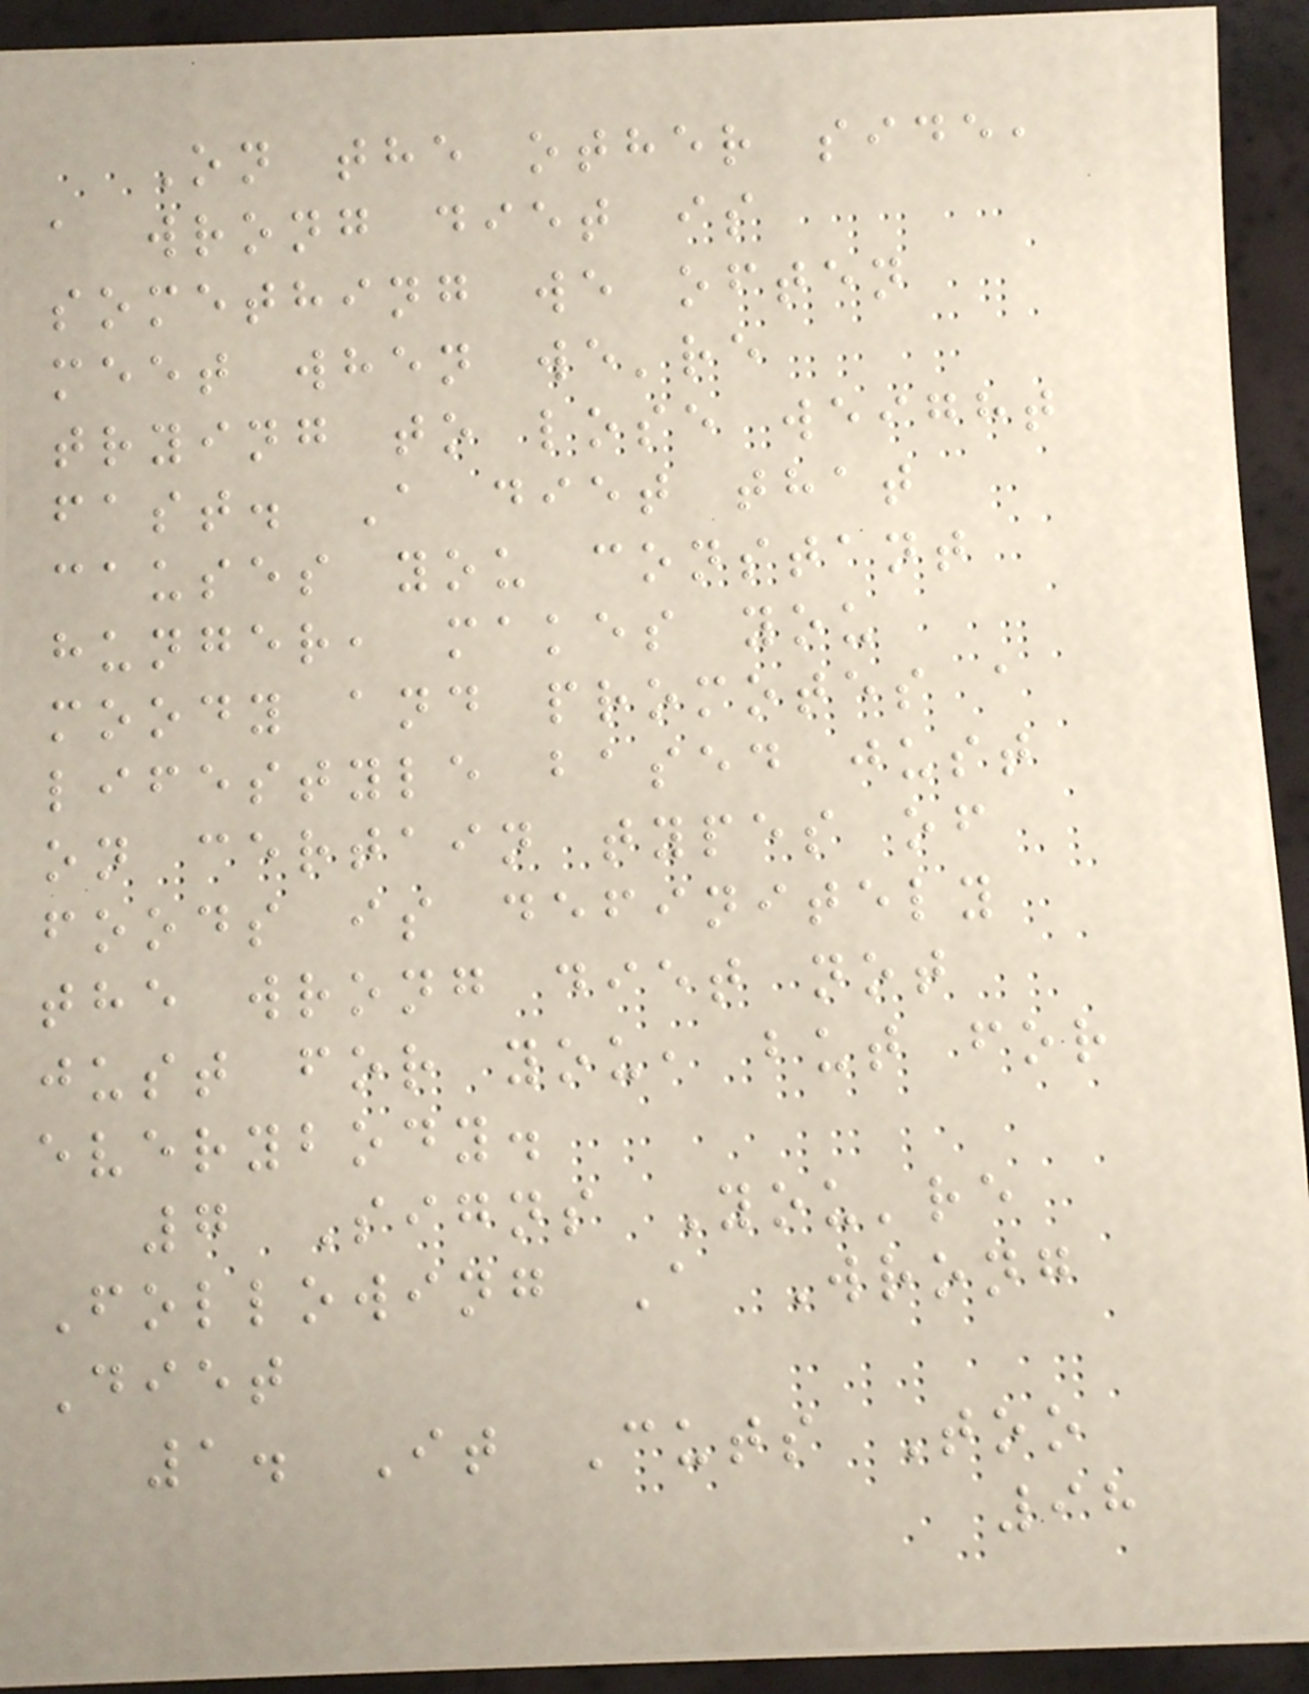On the other side,
a wrong diet is
something we often
meet when we're
trying to lose weight
fast. A diet that
causes you constant
hunger, makes you
moody and promotes a
lifestyle based just
on certain types of
foods is definitely
the wrong diet not
just for you, but for
everybody.
7 Signs You're
Following A Wrong
Diet
1. It Cuts Too
98
